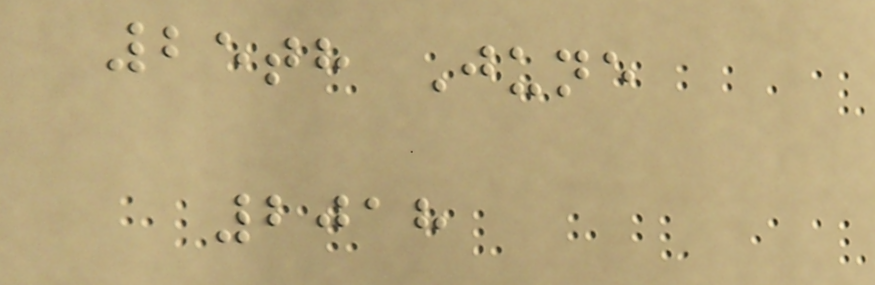25th June
2018
